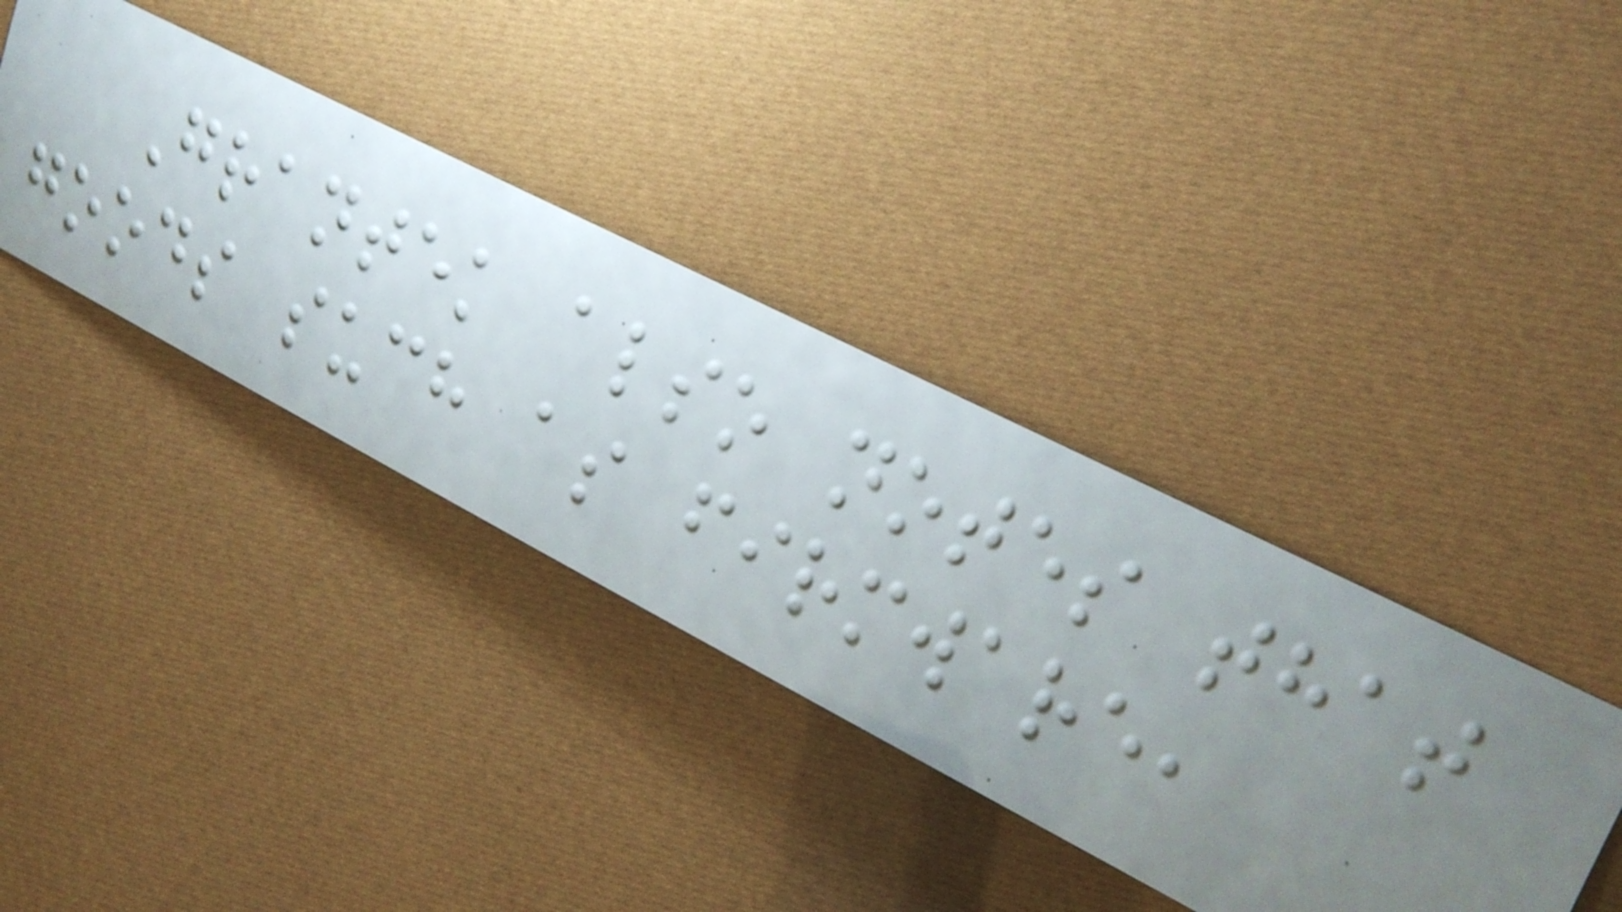Grantek also notes that
goods such as firmware,
